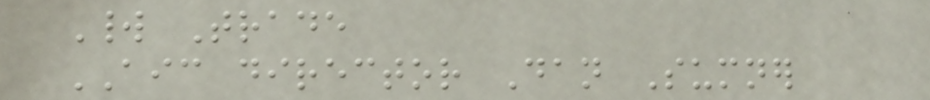World Trade
AIC director Dan Sumner
